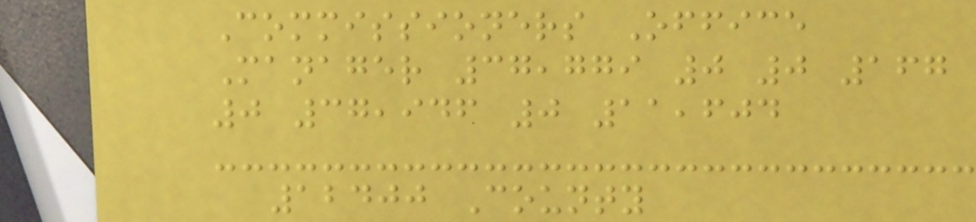Commissioners Office
Manager 37,779 0 0 167
0 37,946 0 11,604
12400 County
